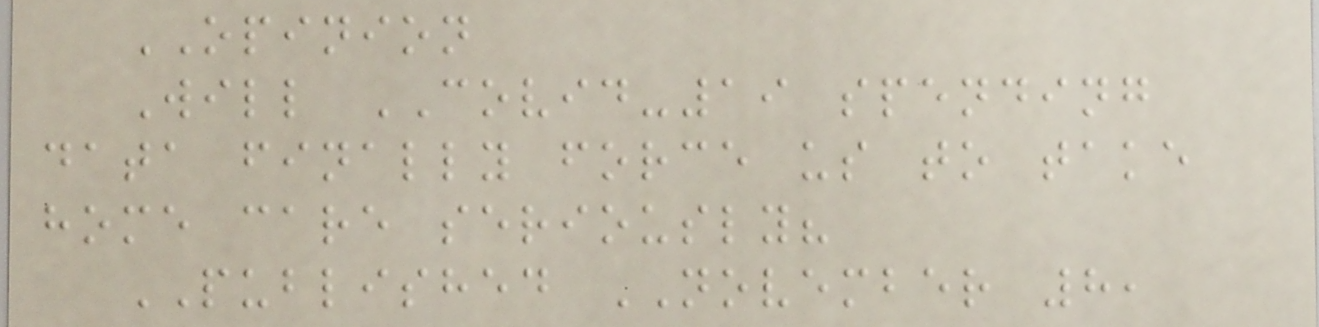OPINION
Will COVID-19 spending
data finally force us to take
home care seriously?
PUBLISHED NOVEMBER 8,
